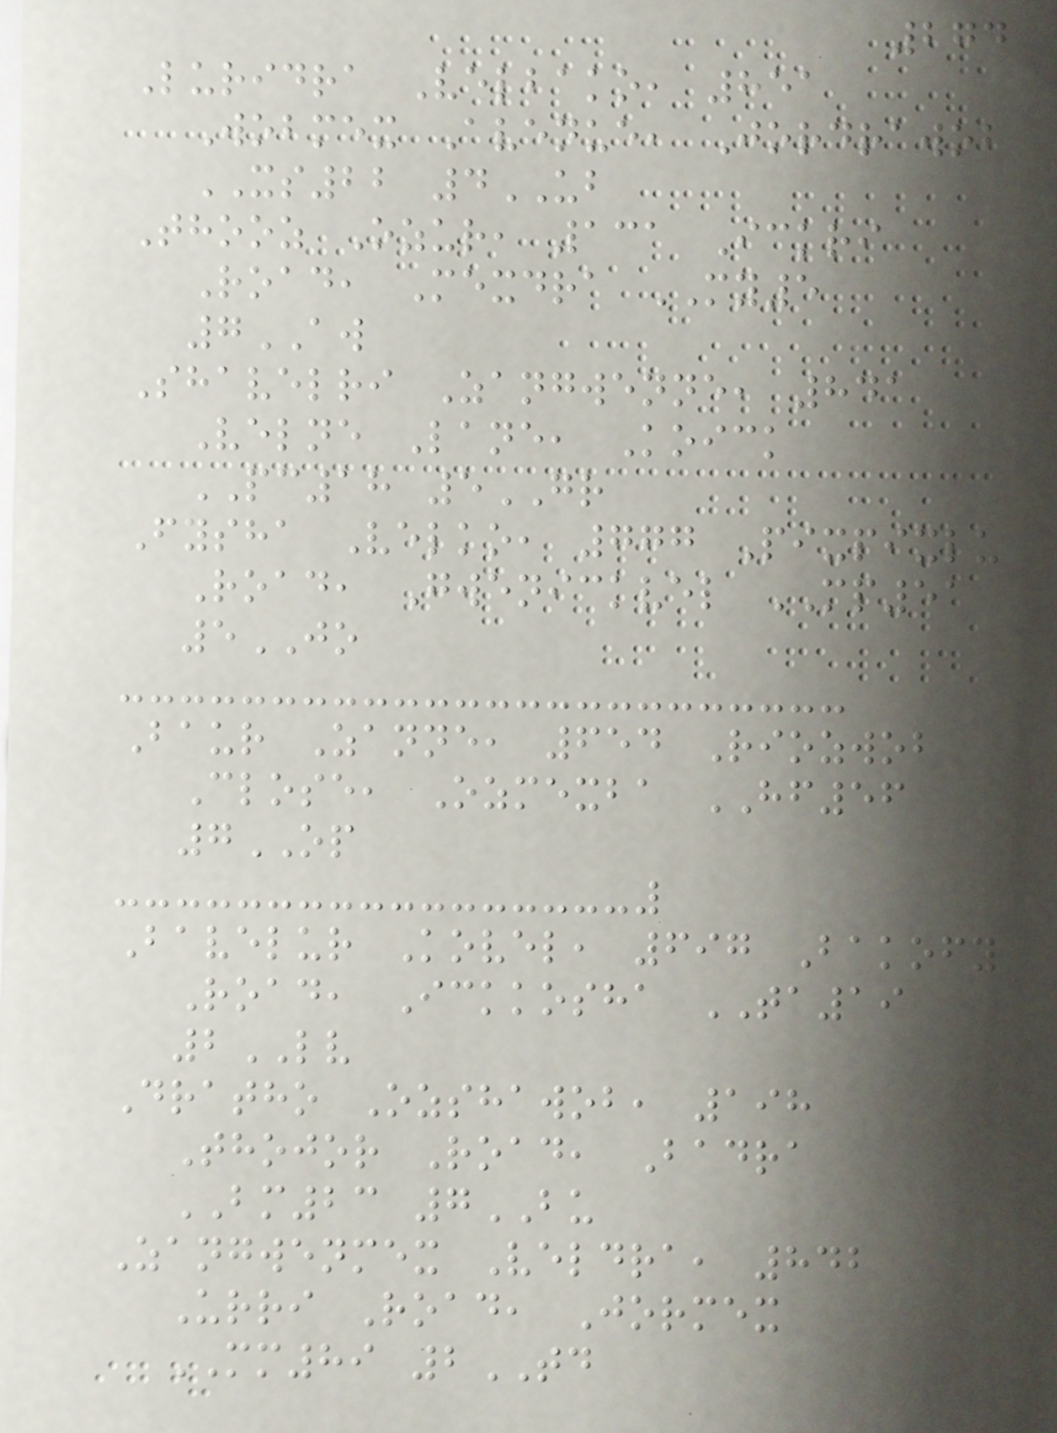274
Luridra Velbako, 851
Wobmex Avenue, Jordrawob
XS22 4UB
Thooz Ozur, 131 Ickri
Road, Mexdra MY5
7AW
Shavelri Zangwenne, 841
Velne Lane, Koick
PC18 5GR
Fysha Velko, 777 Pixpixlu
Road, Gwenickvel MP51
5JO
Baur Zanne, 654 Riozwob
Close, Ozmexba HF56
7OP
Bavelur Kovel, 697 Bakofy
Road, Ickkosha TA19
2LV
Dratho Ozshawob, 198
Thojor Road, Badra
BM23 7BU
Zangwenmex Veldra, 842
Urri Road, Jormex
MM89 2TD
